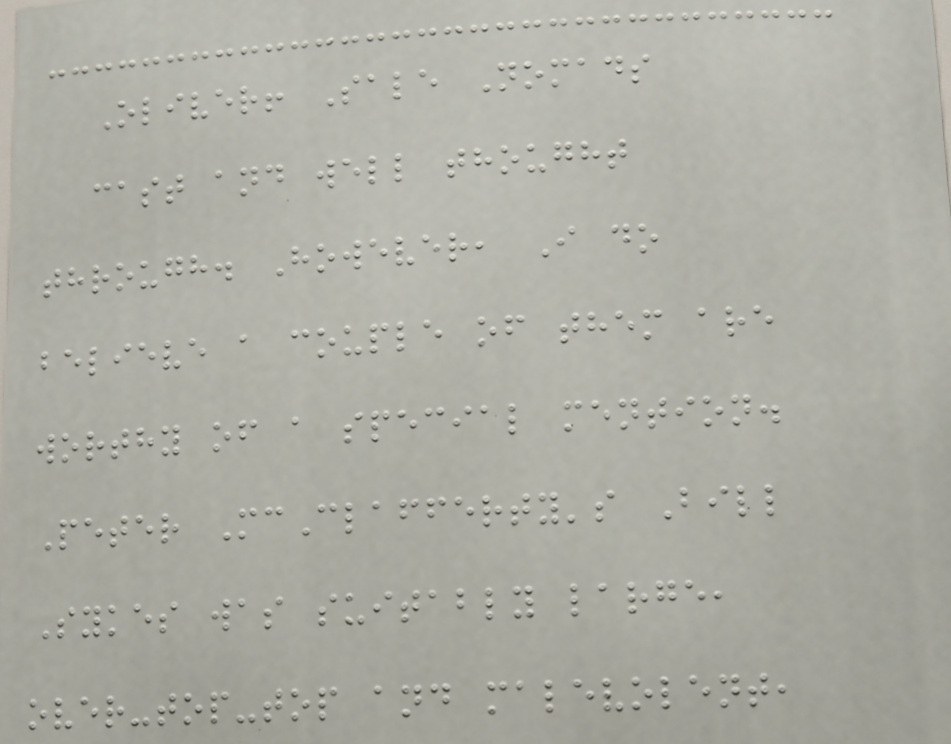Oliver! Sale Nomads
cast and well thought
through. However, I do
believe a couple of them are
worthy of a special mention.
Peter McClafferty's Bill
Sykes was suitably large,
over-top-top and malevolent,
